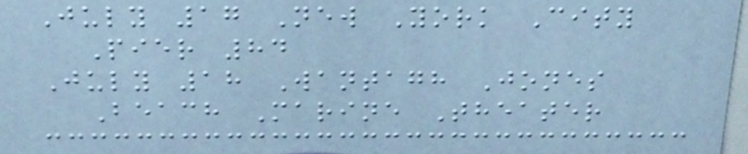July 17 New York City
Pier 84
July 18 Wantagh Jones
Beach Marine Theater
